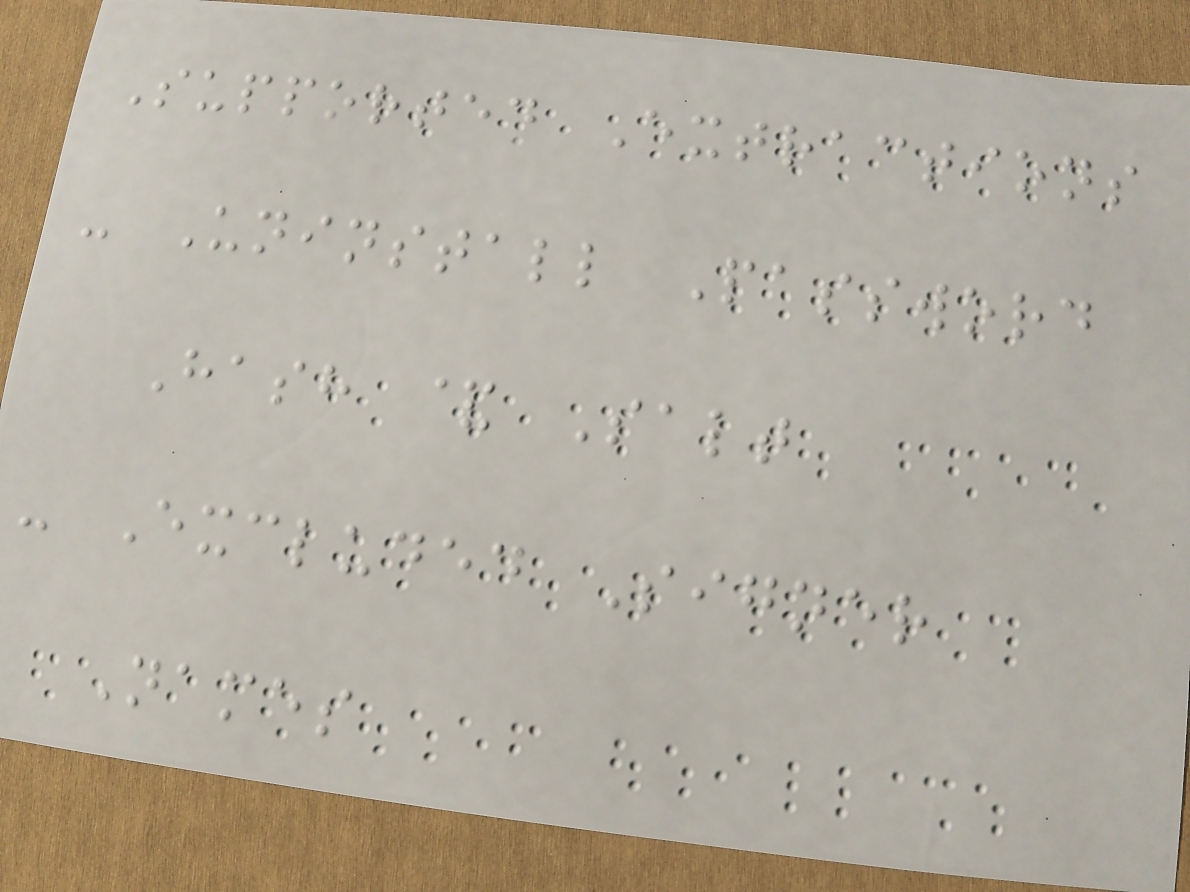Supported Extractions
- Uninstall Password
Hash & Salt
- Excluded Signer
Names
